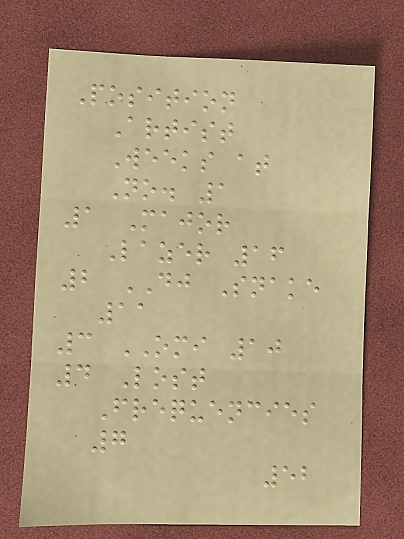Position
Artist
Weeks at
No. 1
1 Major
Lazer 16
2 DJ Snake
11
3 OMI 10
4 Lost
Frequencies
7
52
